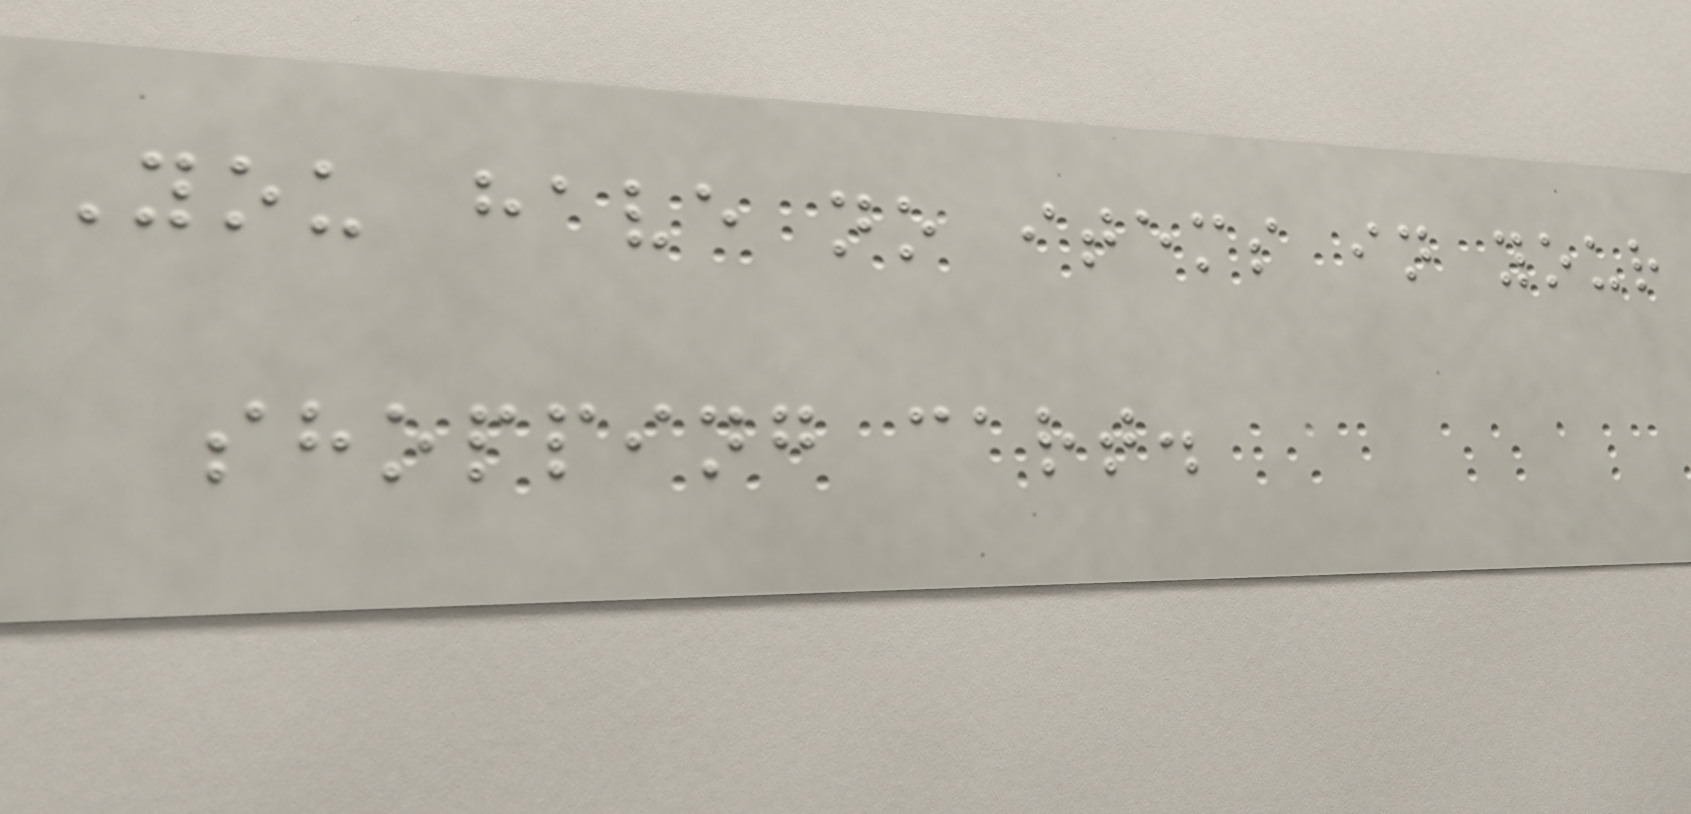You have no items in your
shopping cart.
